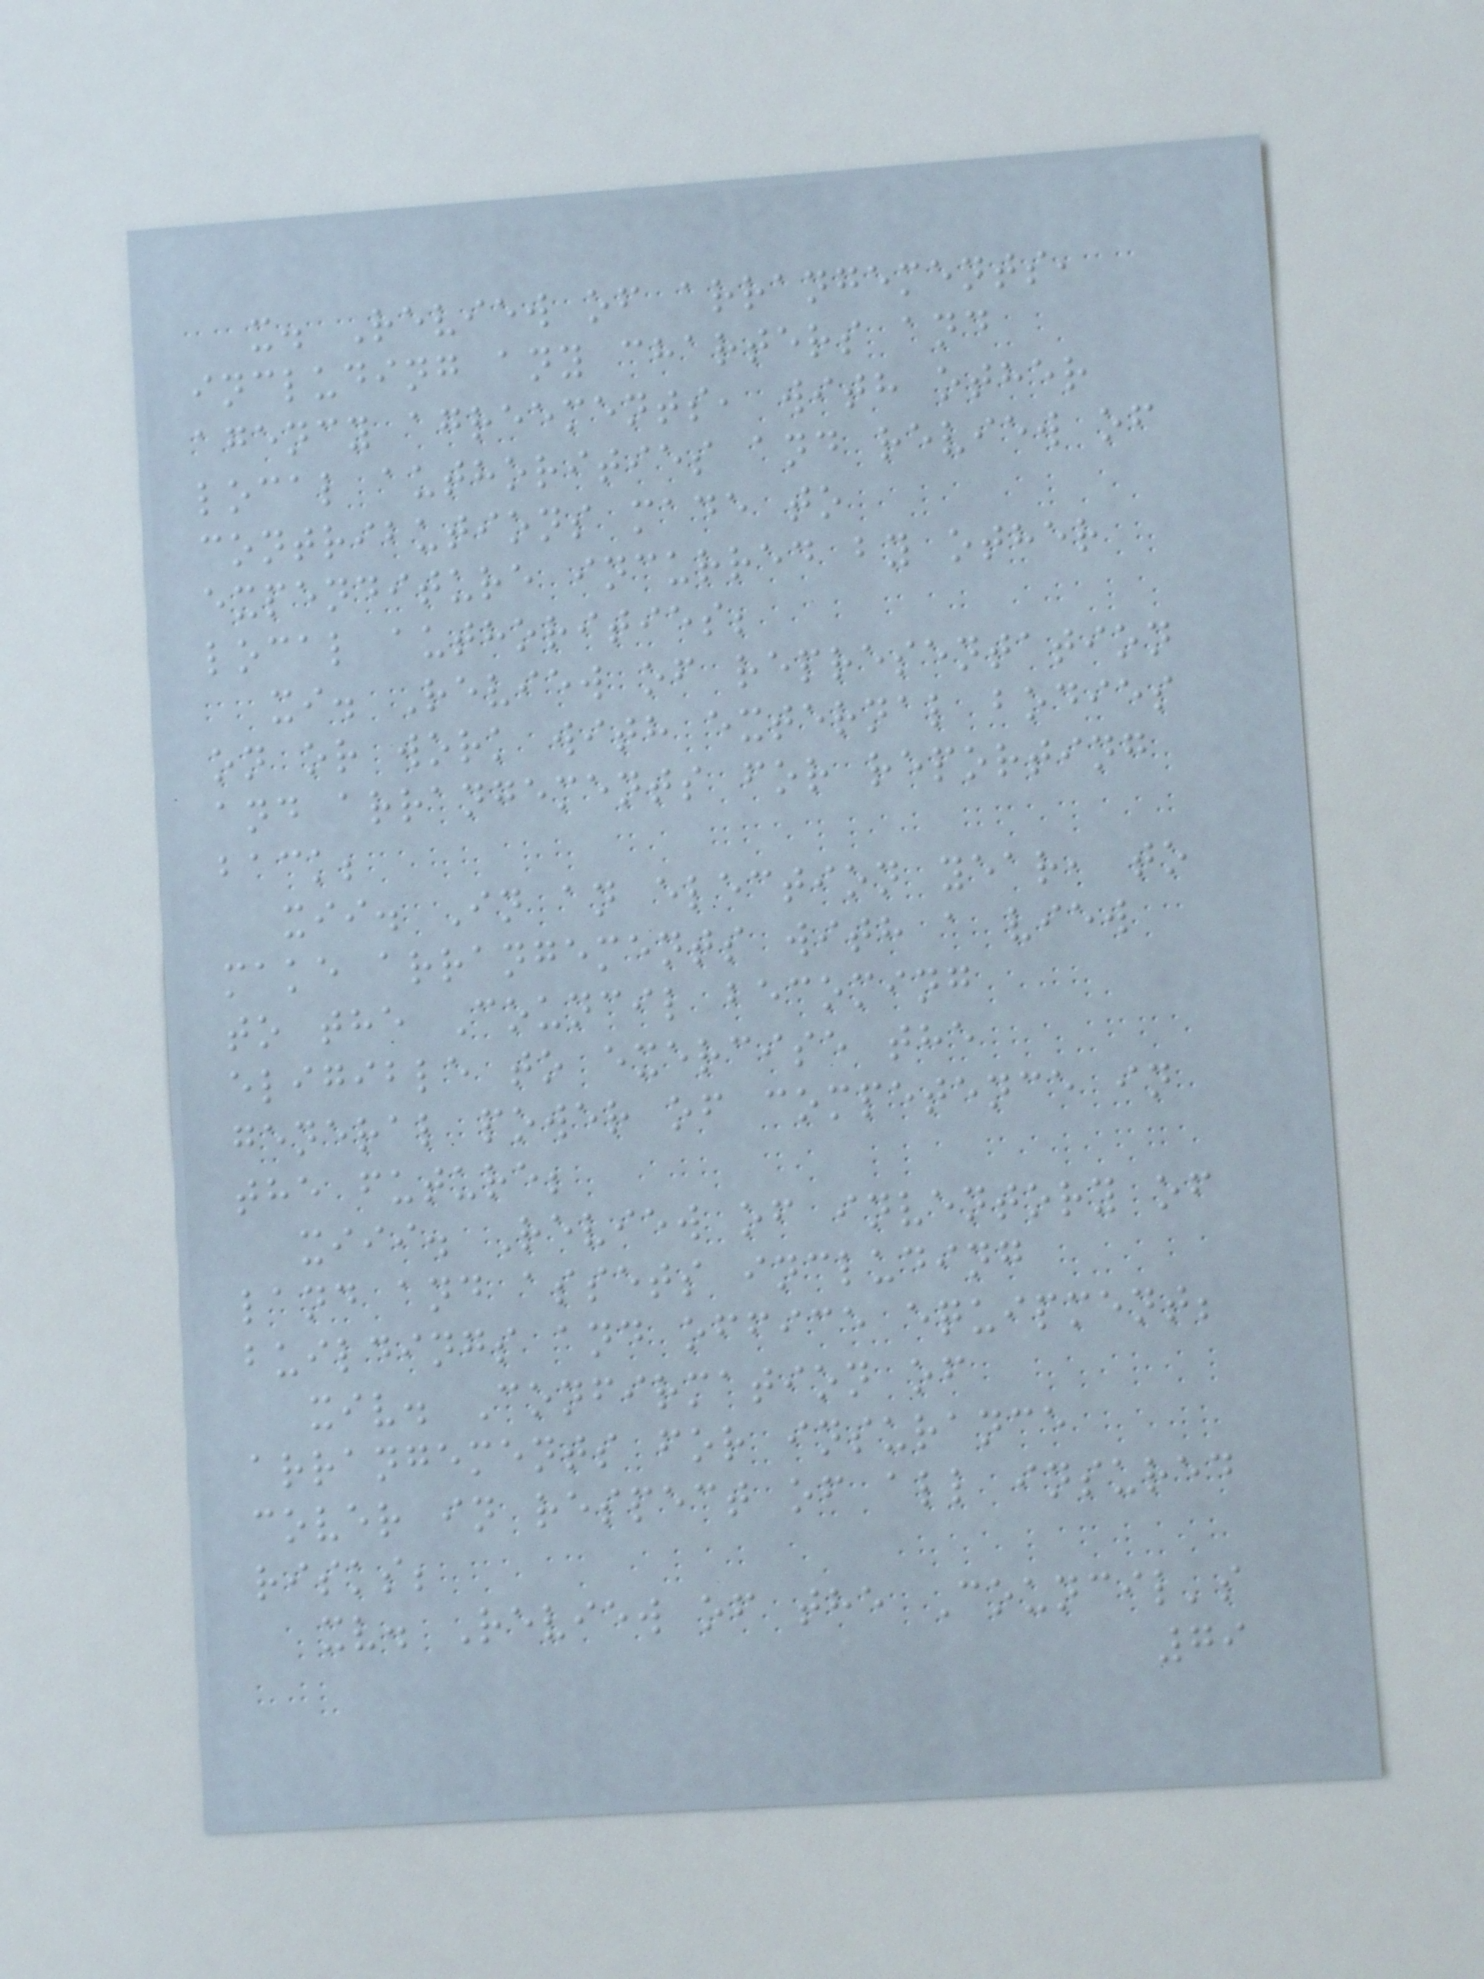x. Review of arrangements,
including any charters and
agency agreements, with other
local authorities and review of
contributions made to
expenditure incurred by other
local authorities;
xi. Review of representation
on or work with external bodies
and arrangements for reporting
back;
xii. In an election year, to
make arrangements with a view
to the Council becoming
eligible to exercise the
general power of competence in
the future;
xiii. Review of inventory of
land and assets including
buildings and office equipment;
xiv. Confirmation of
arrangements for insurance
cover in respect of all insured
risks;
xv. Review of the Council's
79
